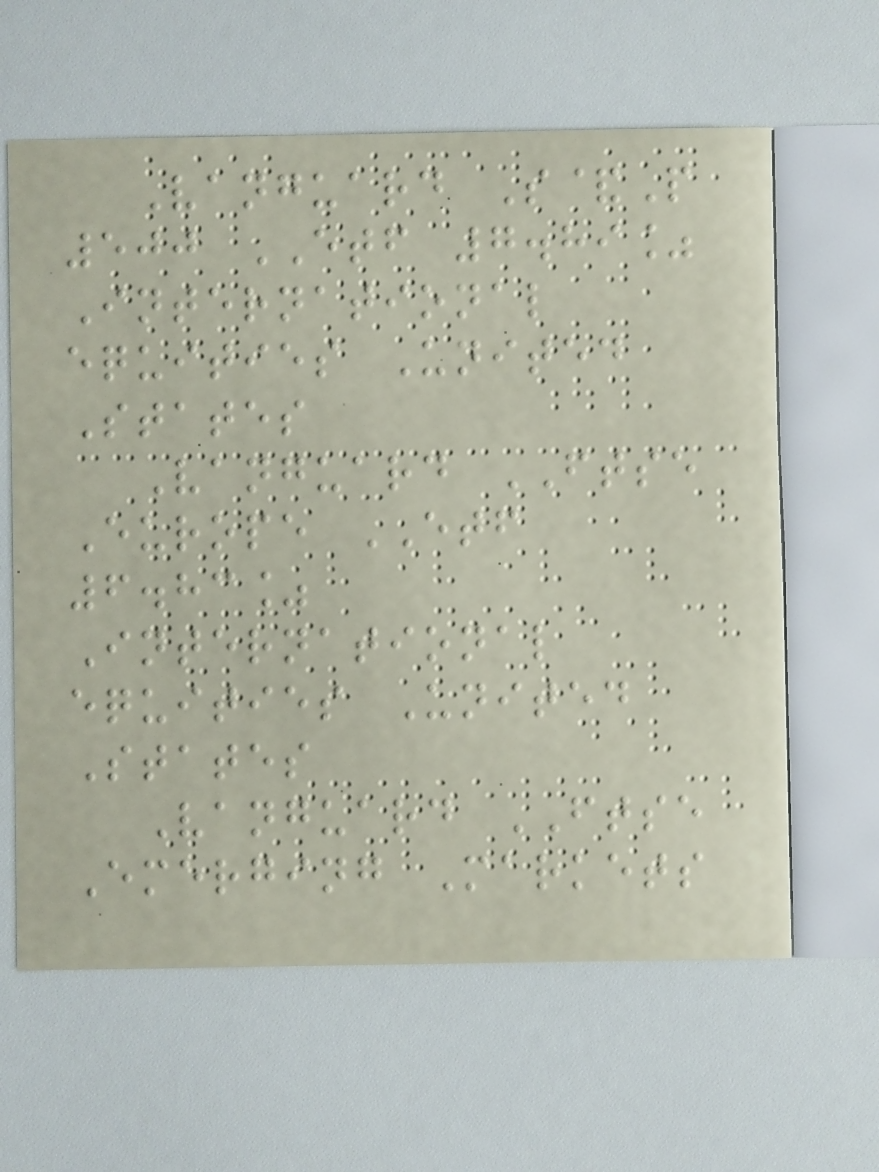Vanguard S&P
500 ETF 7.89%
International
equities United
States
Vanguard FTSE
Europe ETF
6.83%
International
equities United
States
Vanguard FTSE
Emerging Markets
